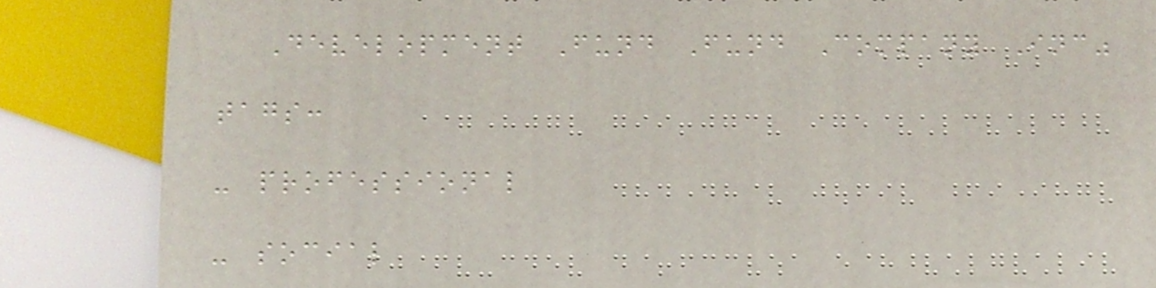Development Fund Fund Company Inc"
tags:
- professional
- social
